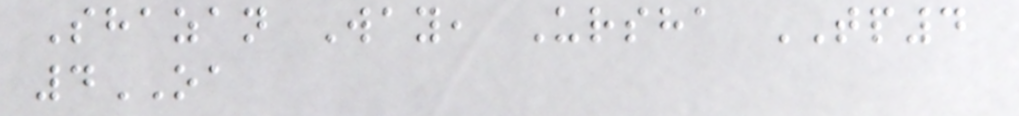Shazan Way, Ursha TP4
4OA
